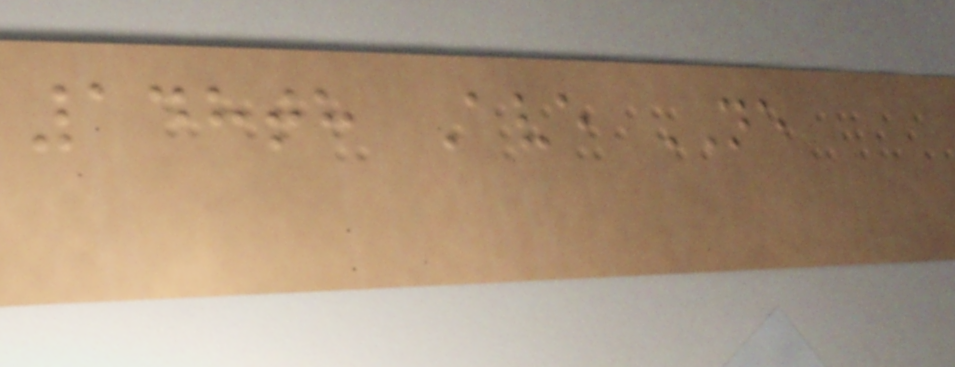148th Ave NE
